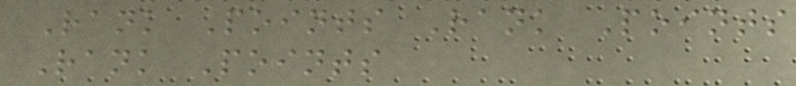Rank Points Rank Points
Rank Points
